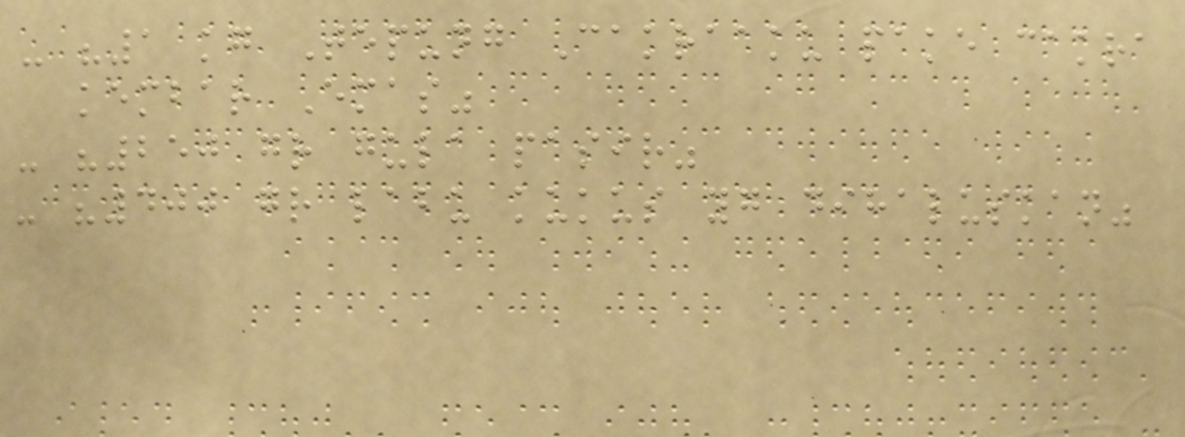- "1 kg Tepung Cakraaku pake cakra
kembar Emas"
- "250 gr gula pasir"
- "400 gr labu kukus yg dihaluskan"
